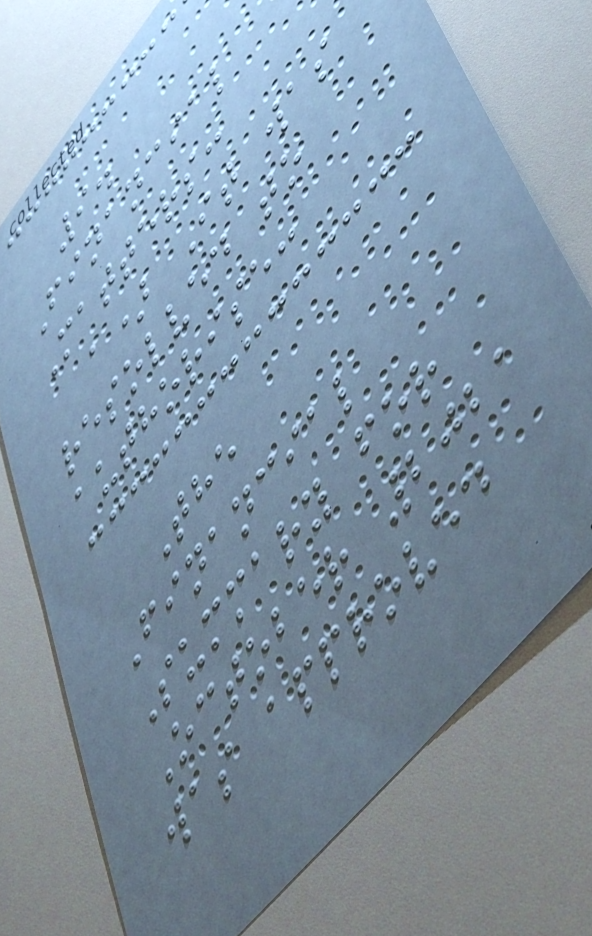9.
Financial
Matters:
a) It was
resolved to
authorise:
The
Financial
Summary for
October 2021
was approved
